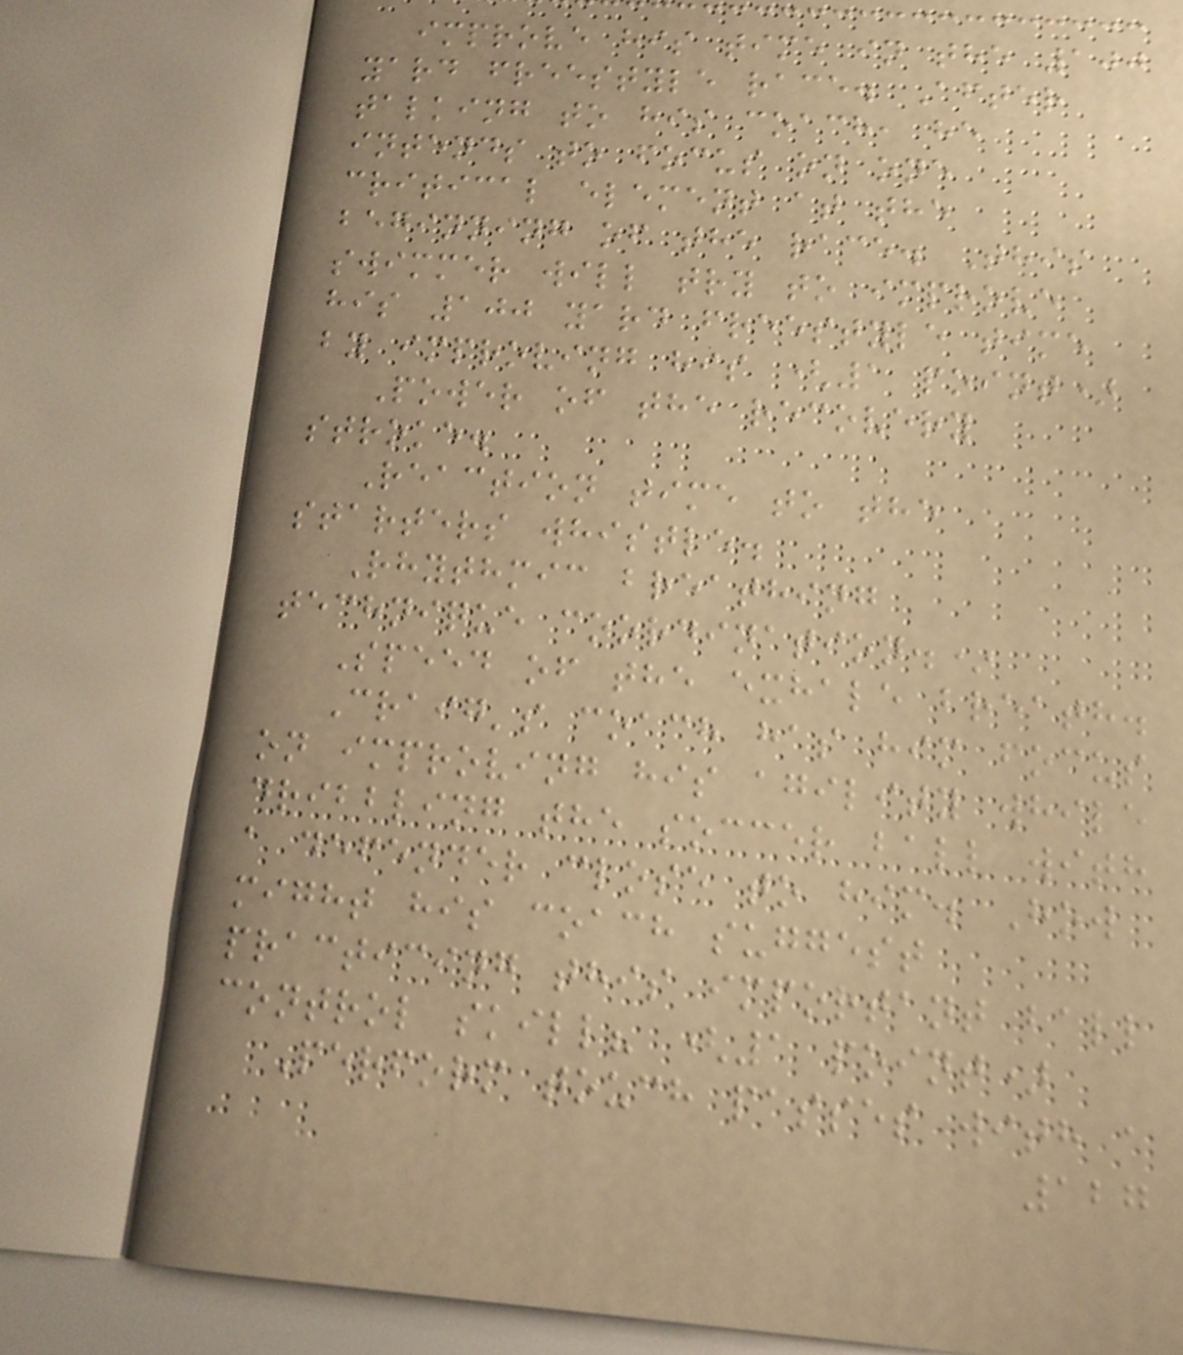improve his time in the 100
yard freestyle race. After
talking to his coach, he
intends to focus on one
critical element at the
beginning of the race. This
swimmer will try to improve
his 100 yard freestyle time
by improving his (1 point)
Power of the recovery
stroke.
Reaction time to the
starters whistle.
Rhythmic breathing
technique coordination.*
Speed of the exhale breath.
Craig's coach has him focus
on improving his agility while
dribbling the soccer ball with
a defender close to him. How
might his coach suggest
practicing this important ball
control skill? (1 point)
Perform touch passes with a
127
